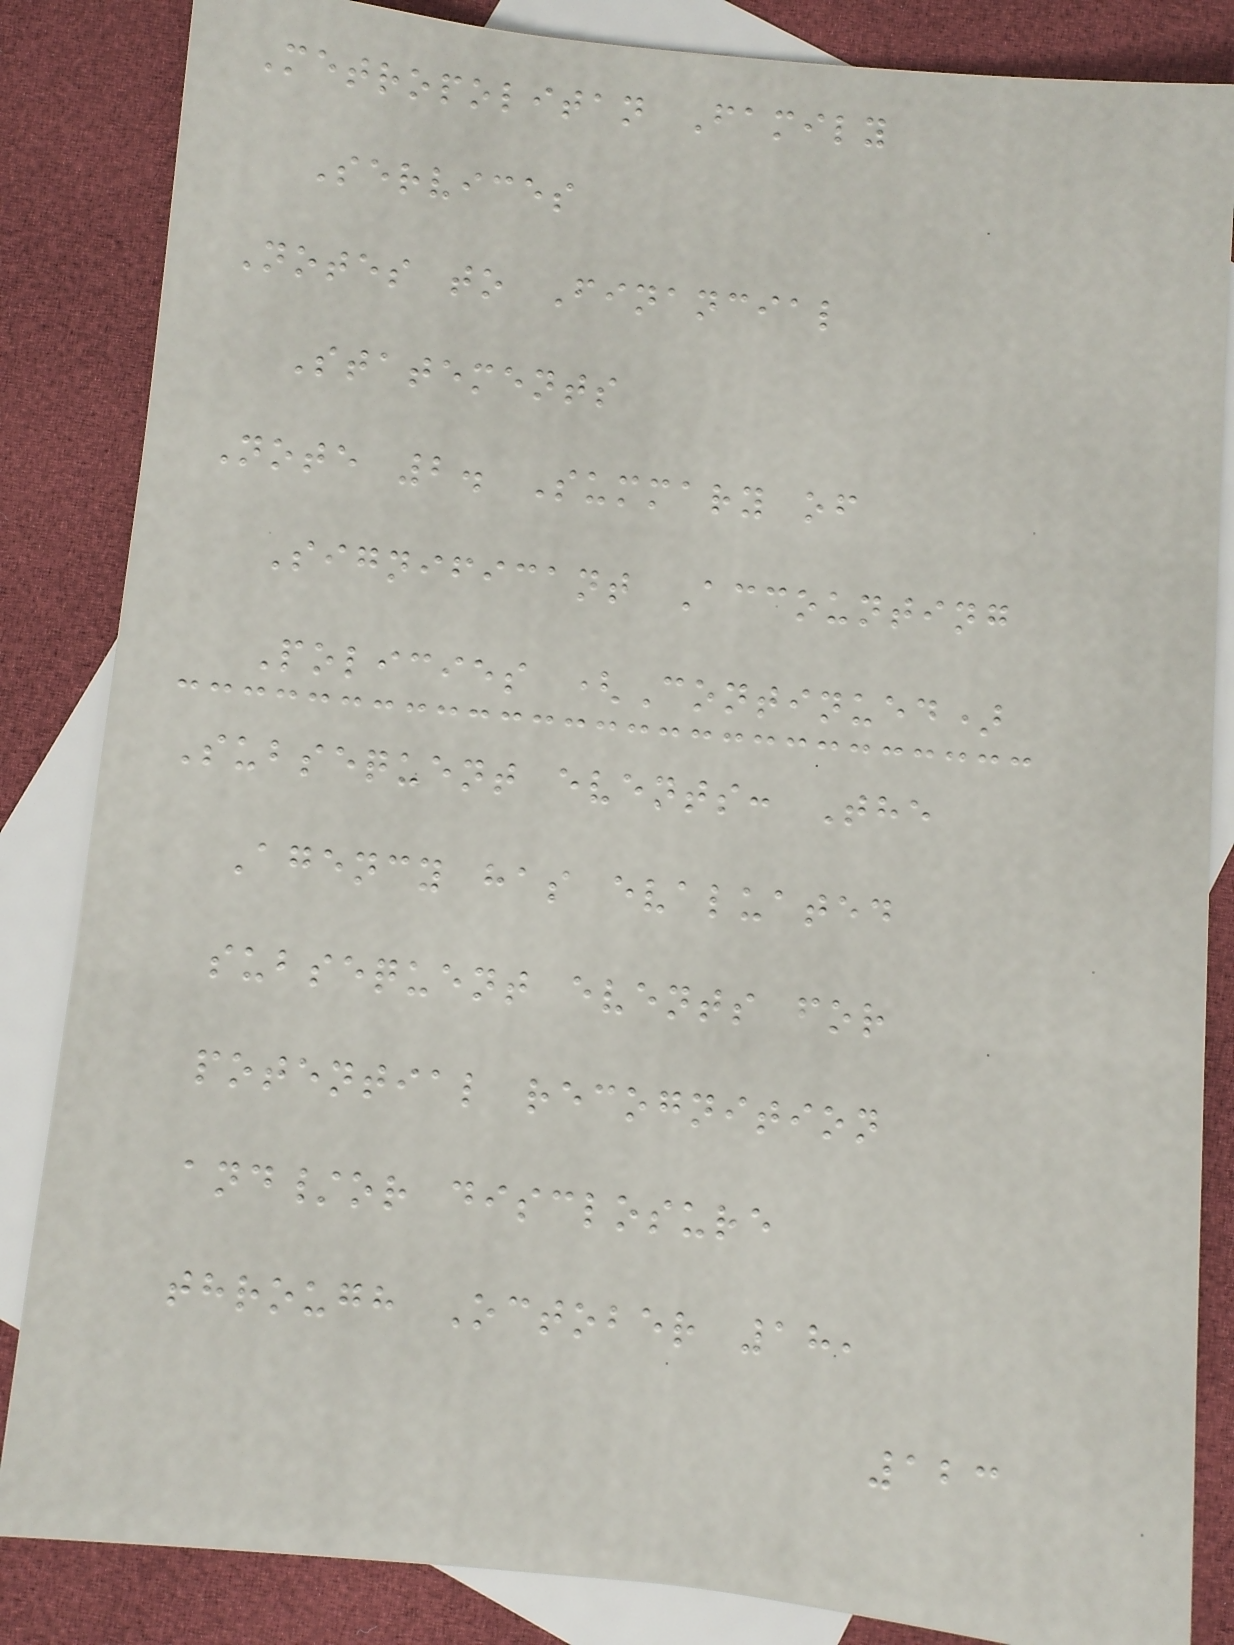Metropolitan Family
Services
Notes to Financial
Statements
Note 2. Summary of
Significant Accounting
Policies (Continued)
Subsequent events: The
Agency has evaluated
subsequent events for
potential recognition
and/or disclosure
through October 18,
123
